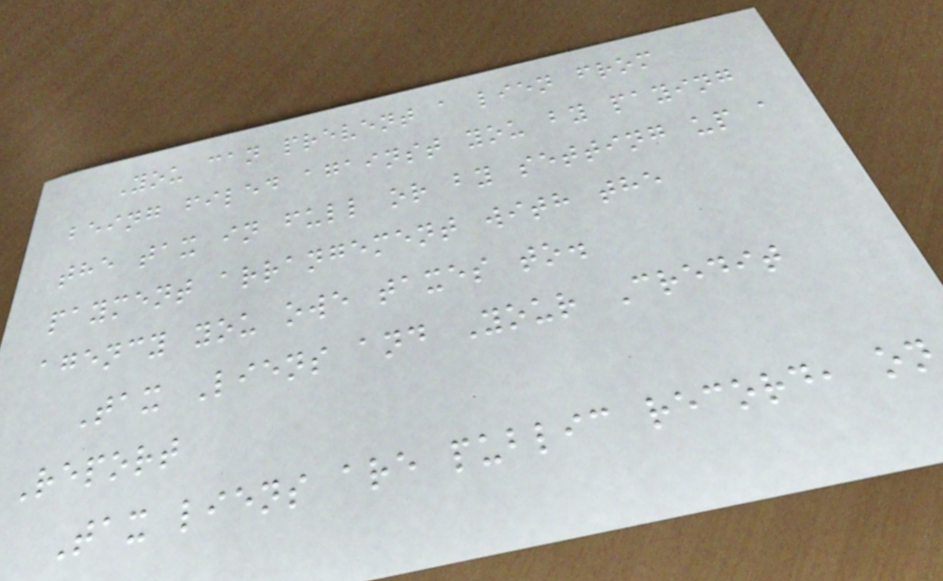You can prevent a lien from
being filed against you by paying
the tax in full or by setting up a
payment arrangement with the
agency you owe taxes to.
Tax Liens and Your Credit
Report
Tax liens are public record, on
